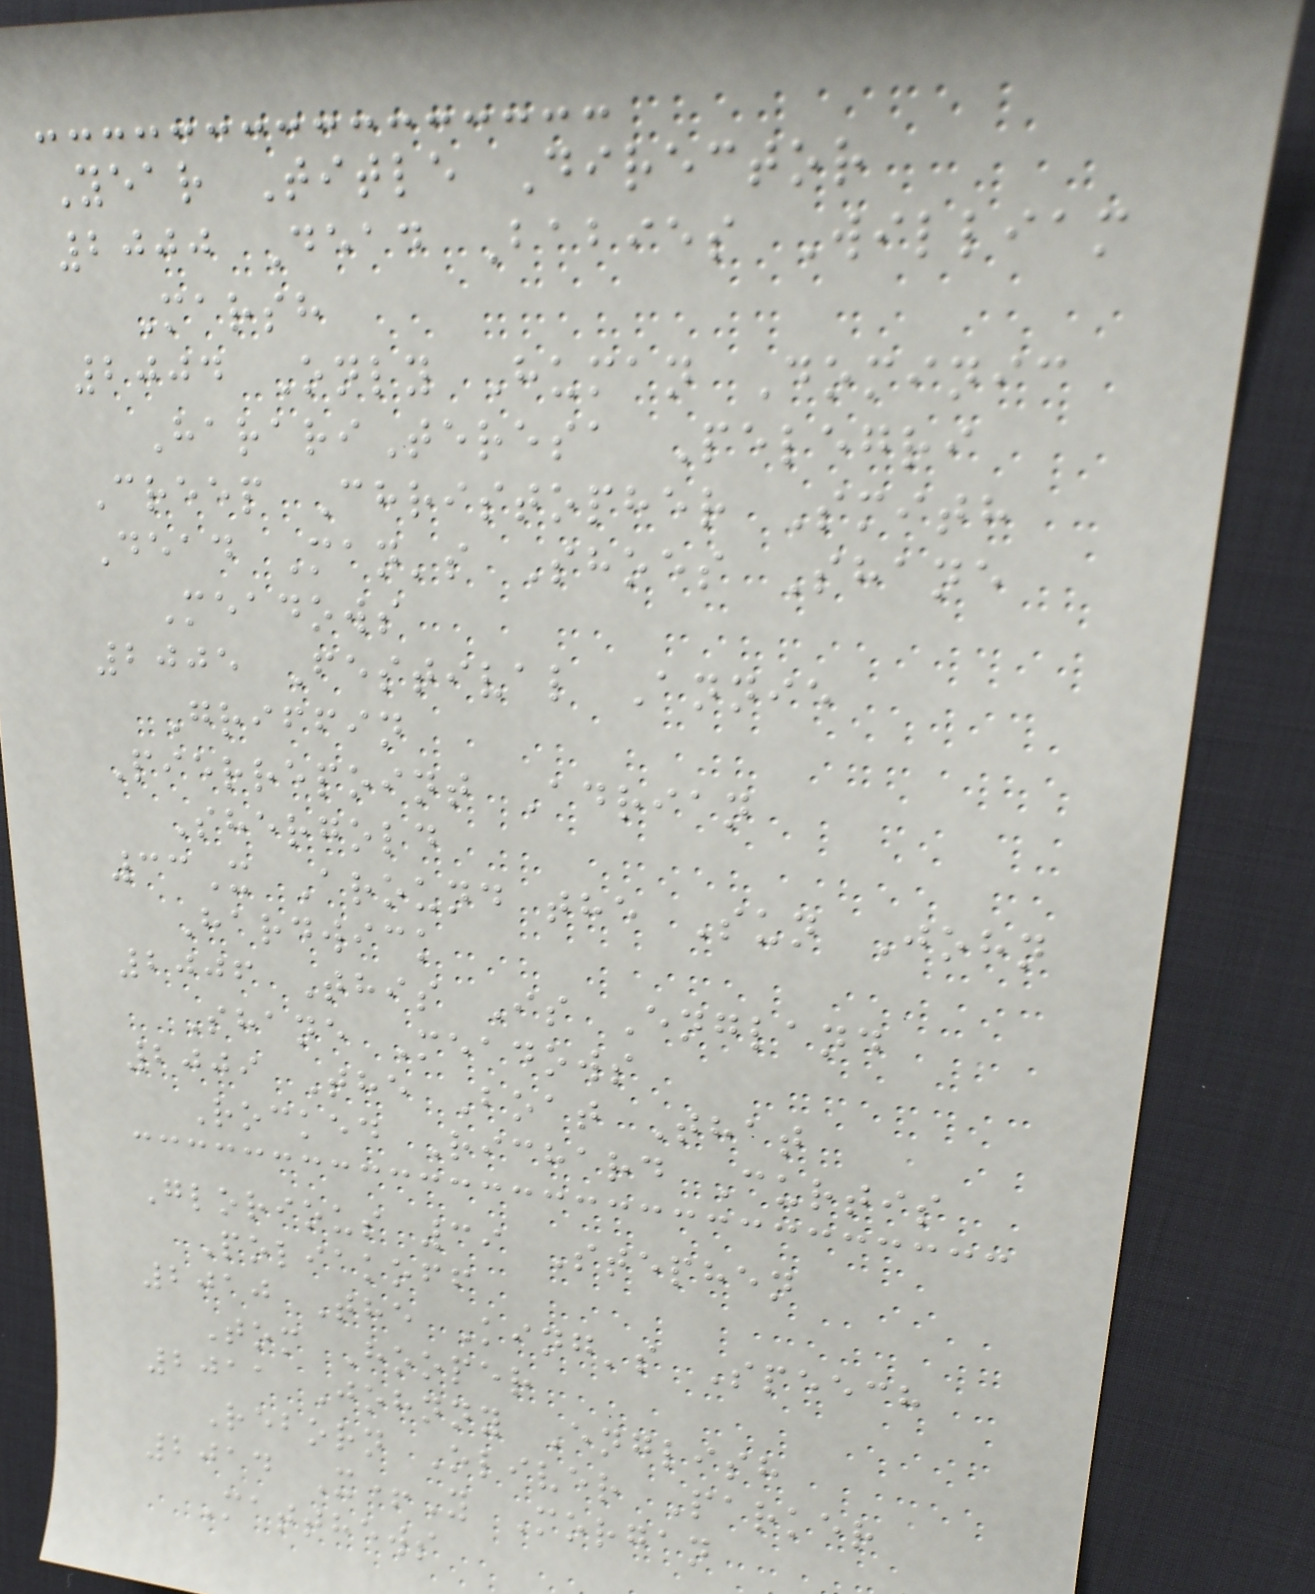Year Title Director
2000 Dead Babies William
Marsh
2004 Only Human Dominic
HarariTeresa Pelegri
Creep Christopher Smith
Dead Man's Shoes Shane
Meadows
2005 Festival Annie
Griffin
Pierrepoint Adrian
Shergold
33X Around the Sun John
Hardwick
2006 This Is England
Shane Meadows
2009 The Boat That
Rocked Richard Curtis
Glorious 39 Stephen
Poliakoff
2010 The King's Speech
Tom Hooper
2011 Johnny English
Reborn Oliver Parker
2014 X+Y Morgan
Matthews
